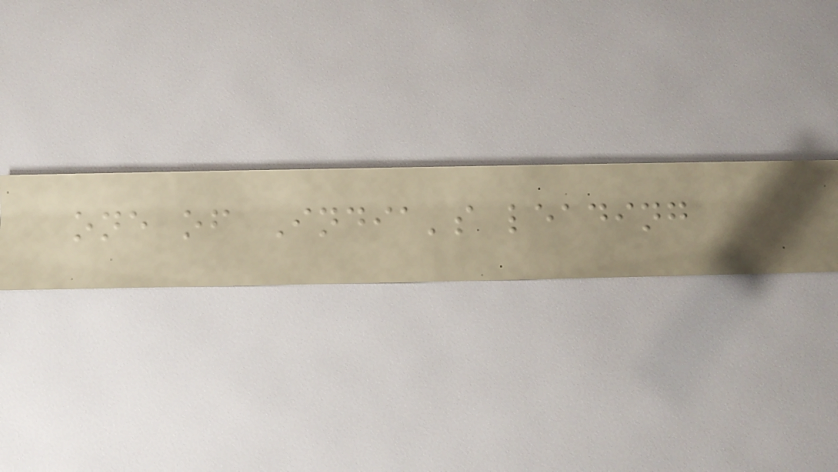one of India's leading
